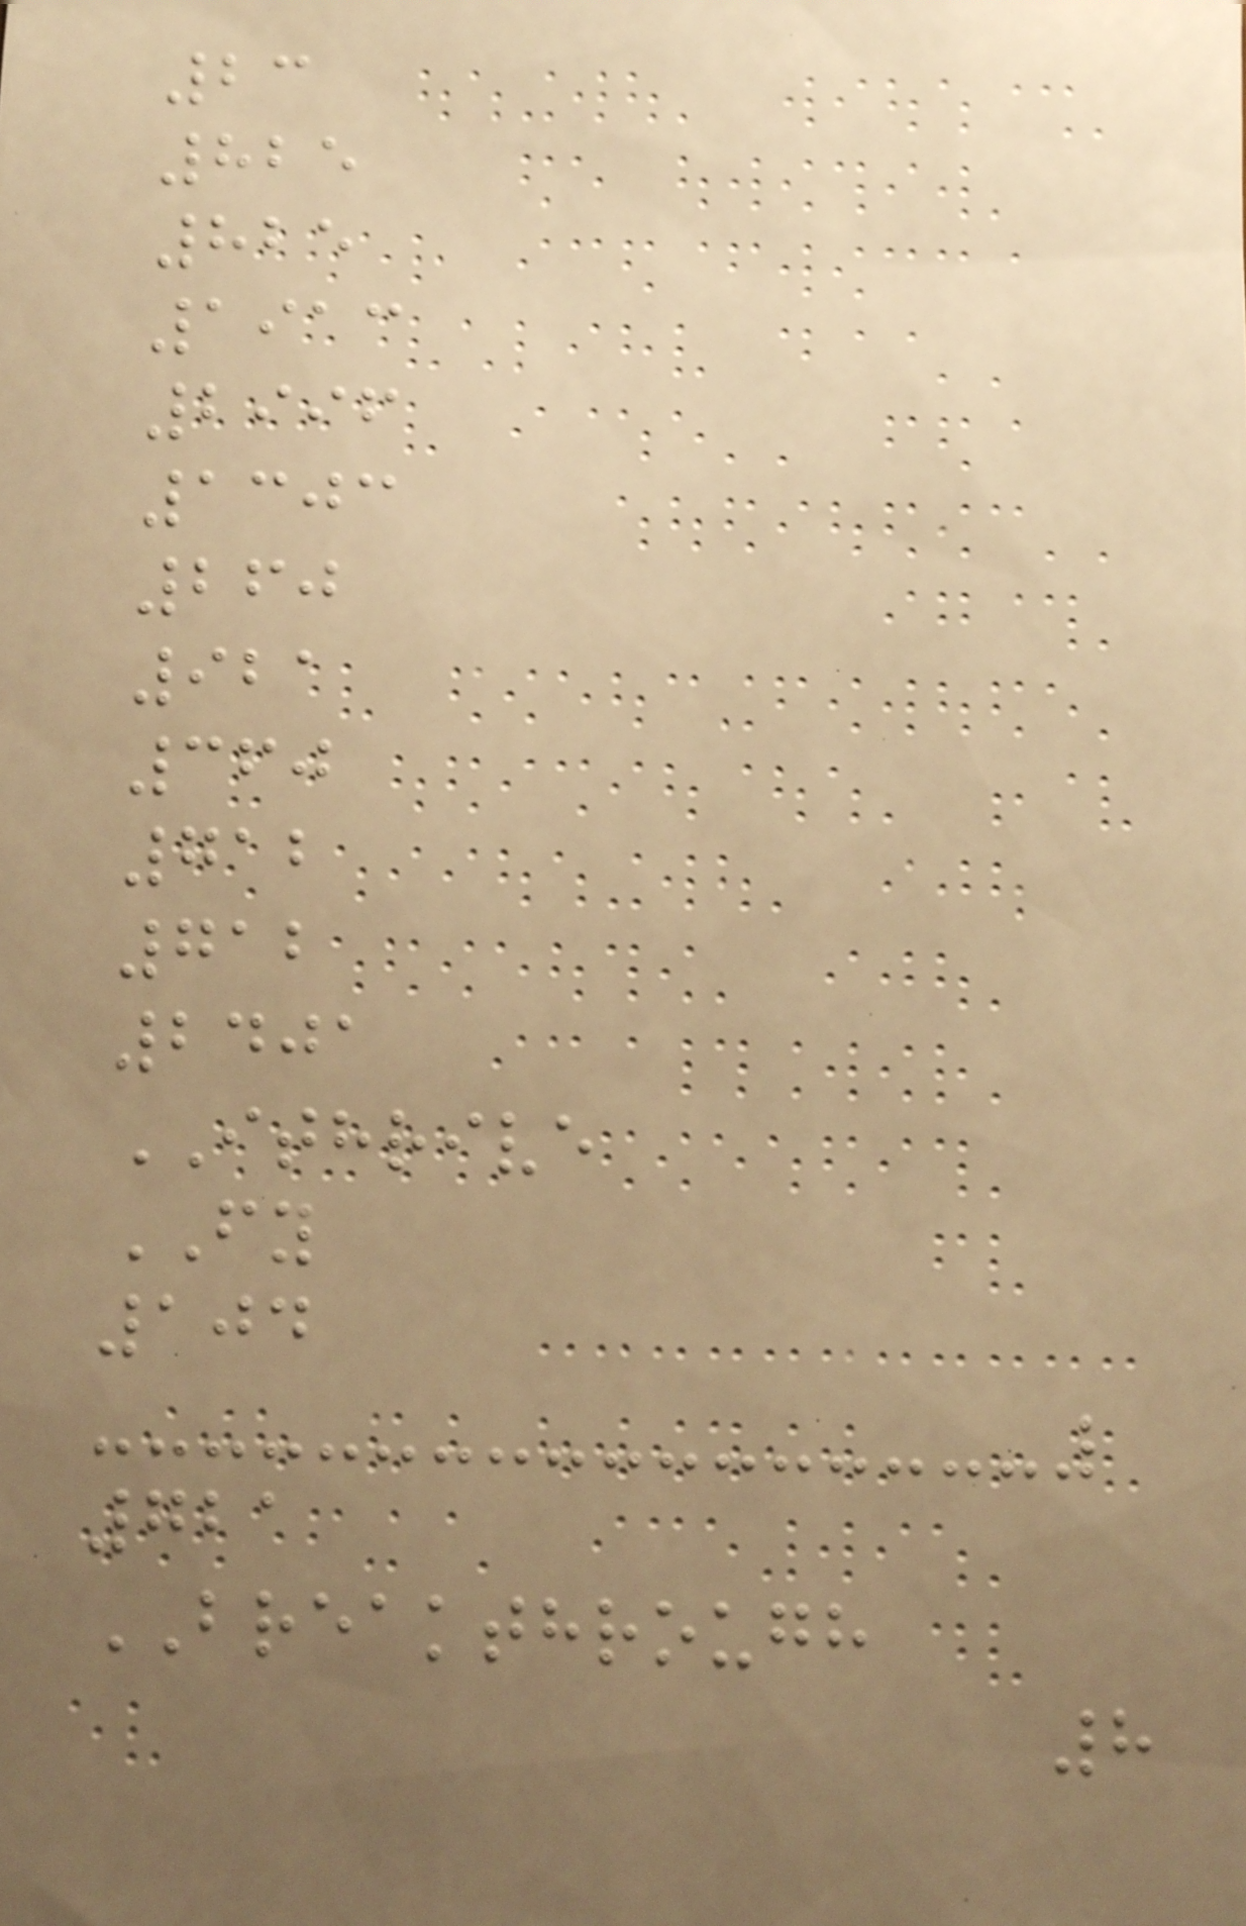23
825
825
1913
2996
1303
260
921
360
712
712
2401
ITHRIVE
FY
104
721
BREAKTHROUGH
8
